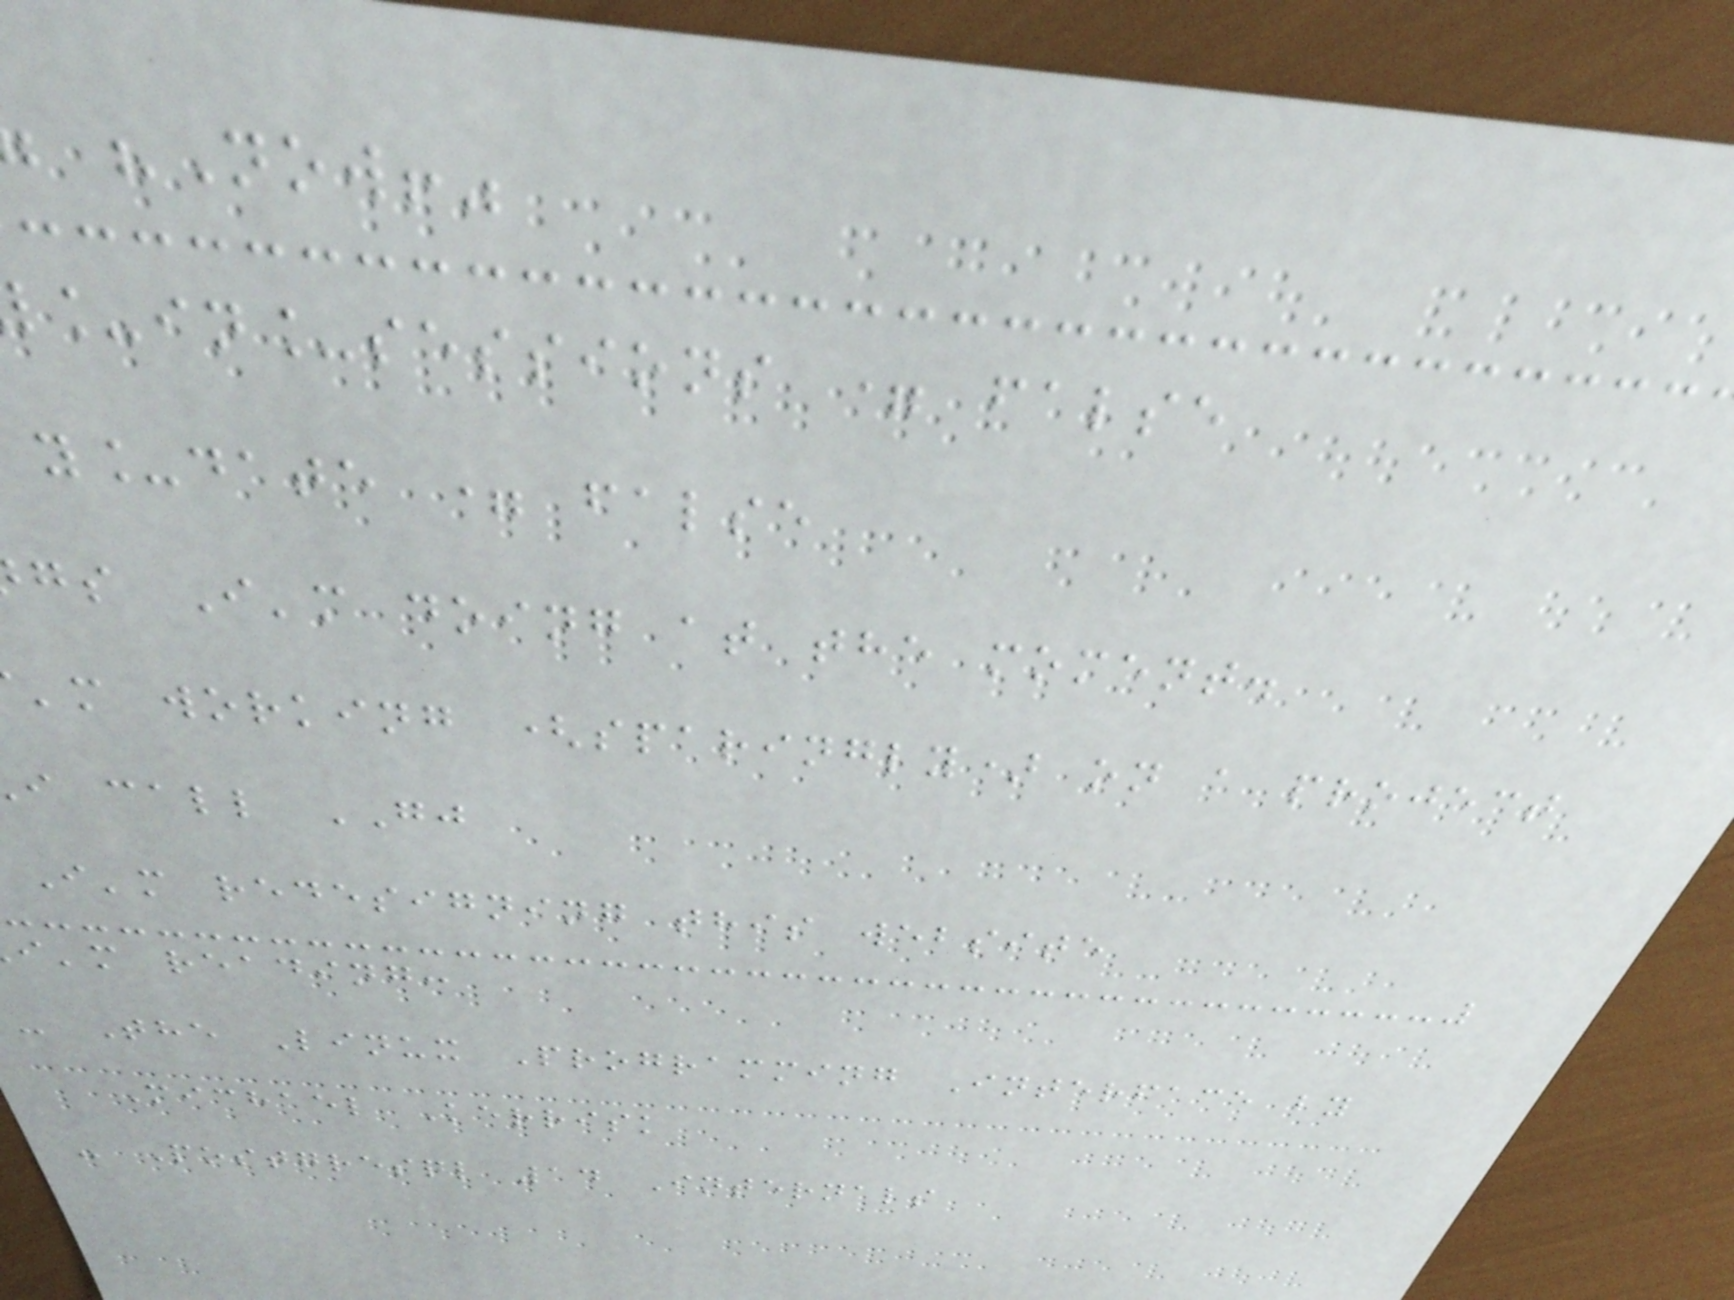"Now!"
_in_sessions = false
y_date = false
gs I'm doing at the moment.
'm working (sparingly) on a project
i call GJ
I'm redesigning this website
i'm reading:
- The Linux Programming Interface by
Michael Kerrisk
- Postgresql 14 Internals
